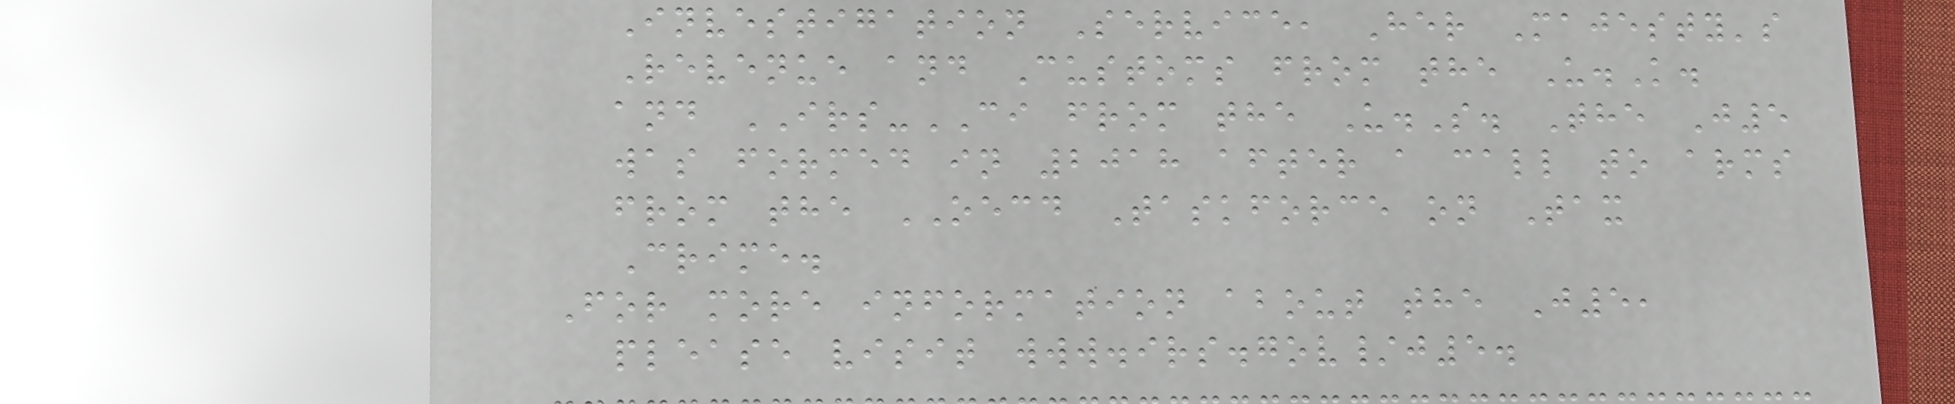Investigation Service, Her Majesty's
Revenue and Customs from the U.K.
and IRS-CI from the U.S. The J5
was formed in 2018 after a call to arms
from the OECD Taskforce on Tax
Crime.
For more information about the J5,
please visit www.irs.gov/j5.
